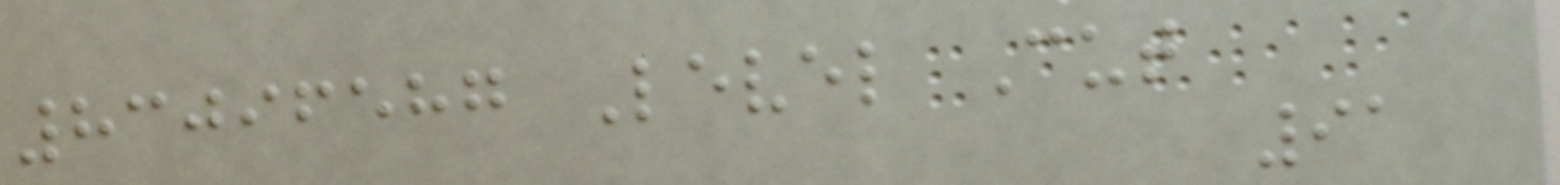83096587 Level Cut
91
